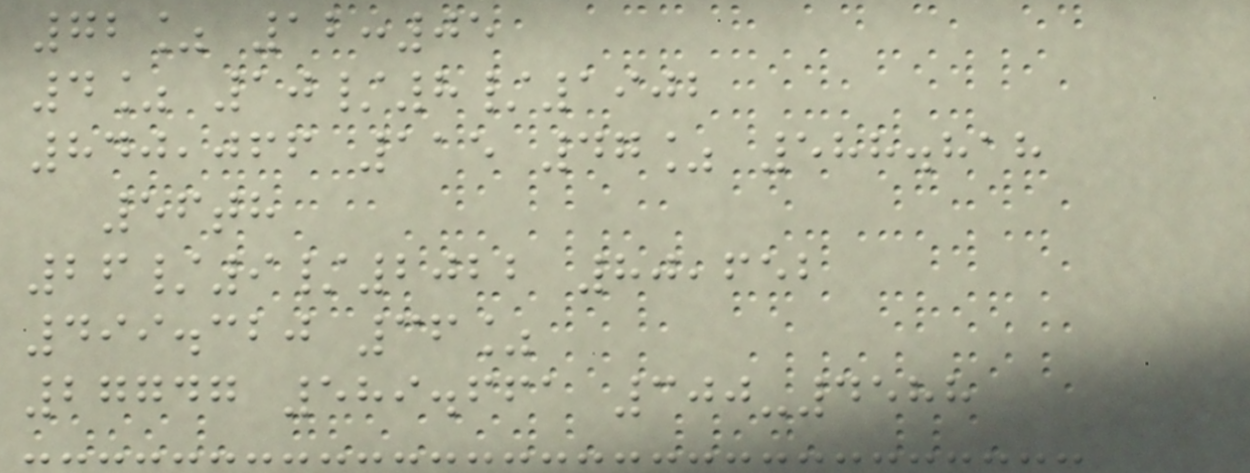72% 12:05
4% 10/8/1902
840,066 115 47% 588.818
56th
26/9/2022 80,652
499.320 36%
27747 589.661 300-4588
